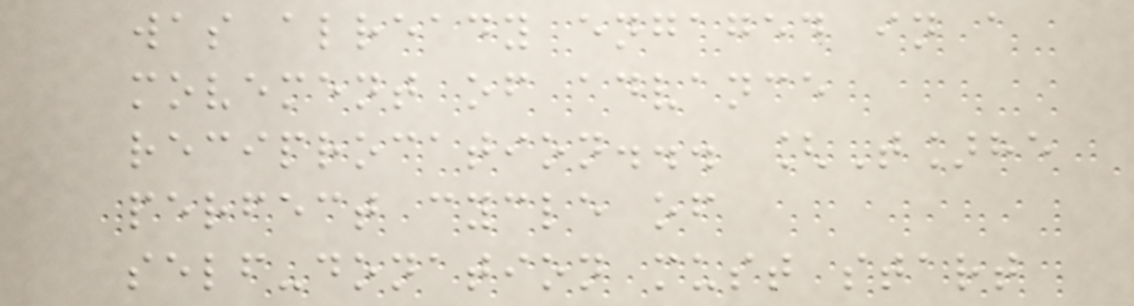was already engaged in a
movement of advance
reciprocation... [T]he
perfect cycle of
self-donation must start
